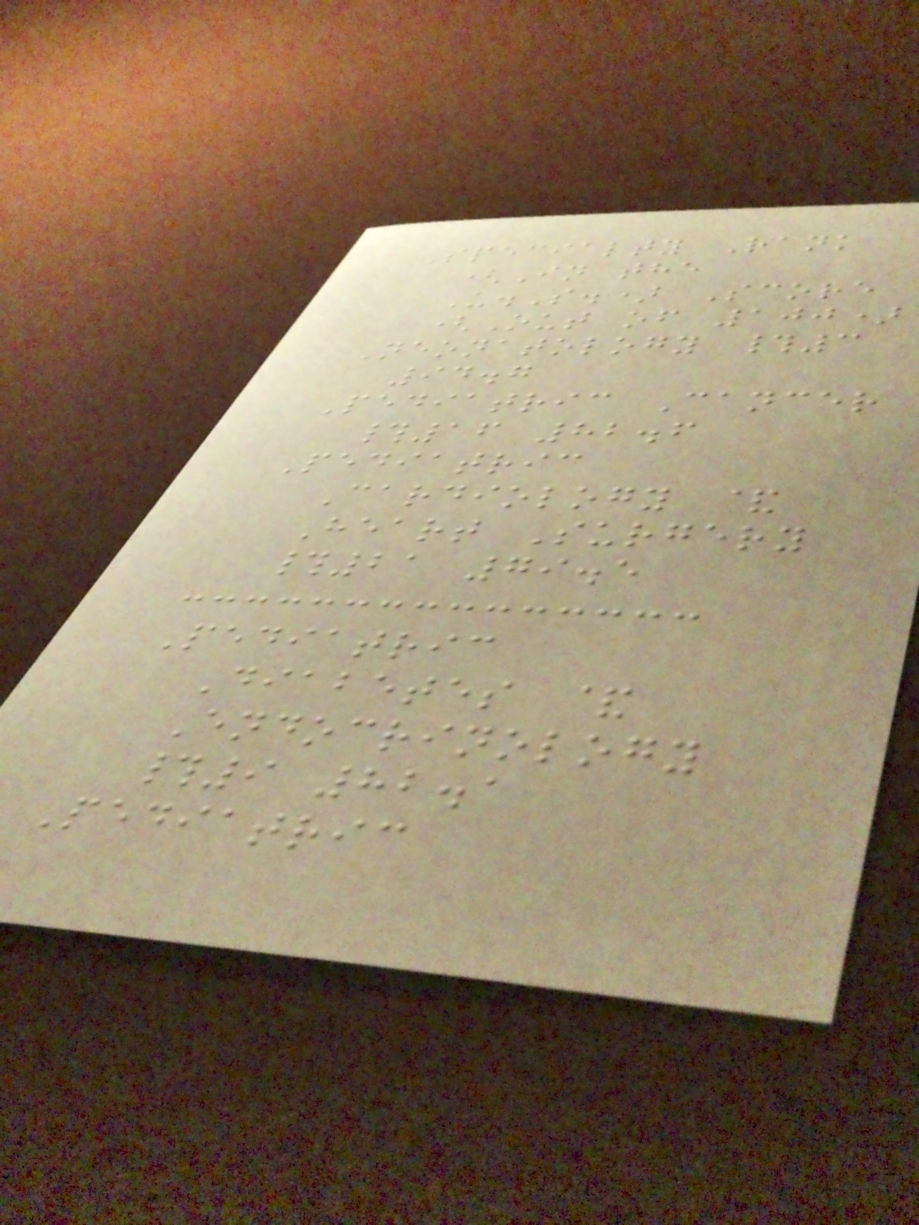Specialty Rank
(In the
U.S.) Score
(Out of 100)
Neonatology #3
94.7
Pediatric Cancer
#16 82.6
Pediatric
Cardiology &
Heart Surgery
#21 79.5
Pediatric
Diabetes &
Endocrinology
#9 82.1
Pediatric
